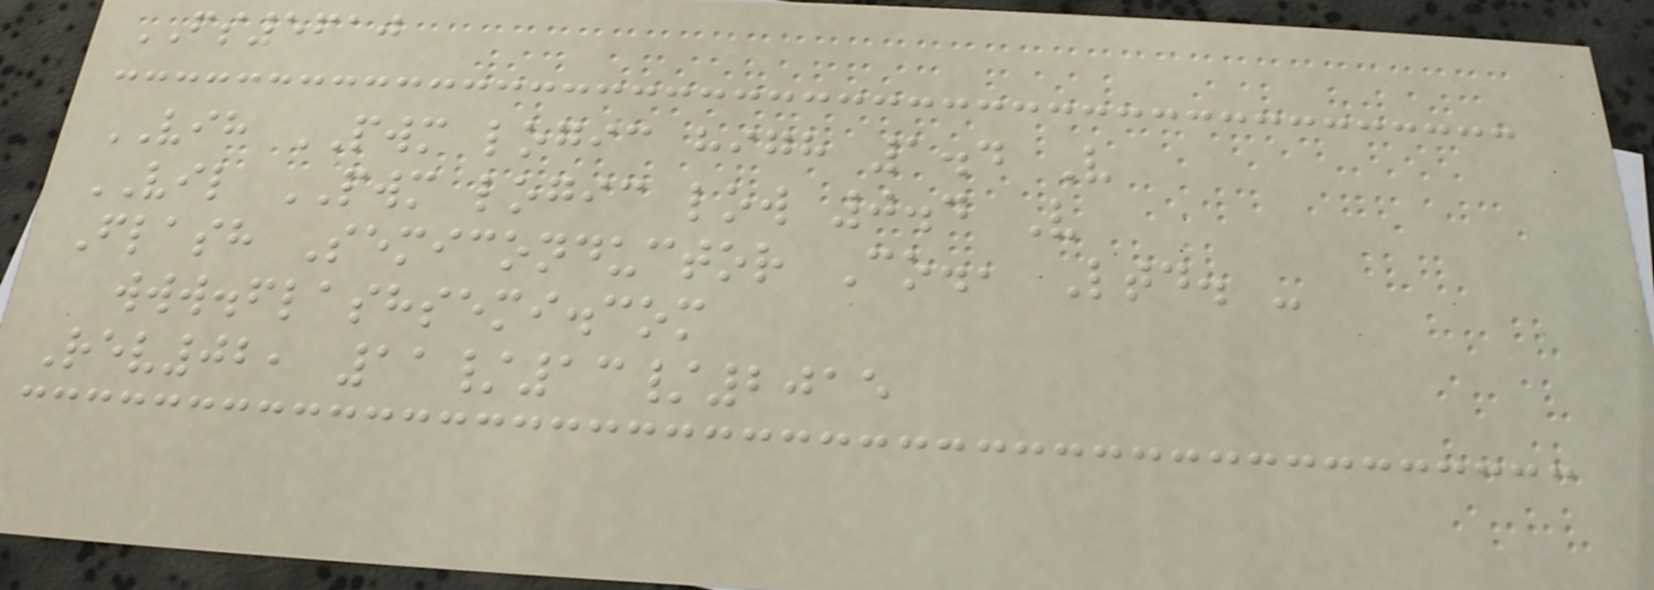FS5610
VIH PWM logic high 1.4 V
VIL PWM logic low 0.4 V
Flash Semiconductor Co., Ltd. -
www.flashsemi.com
Rev02, 11/13/2015
